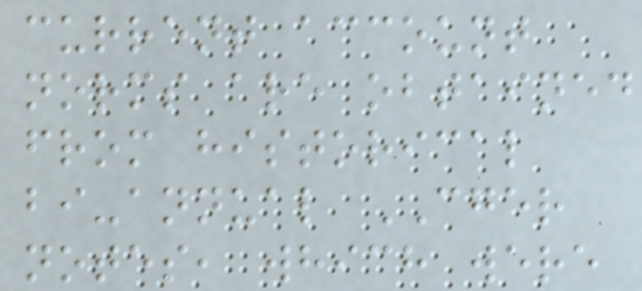current account
norms are obtained
from historical
bi-annual CGER
notes, which were
